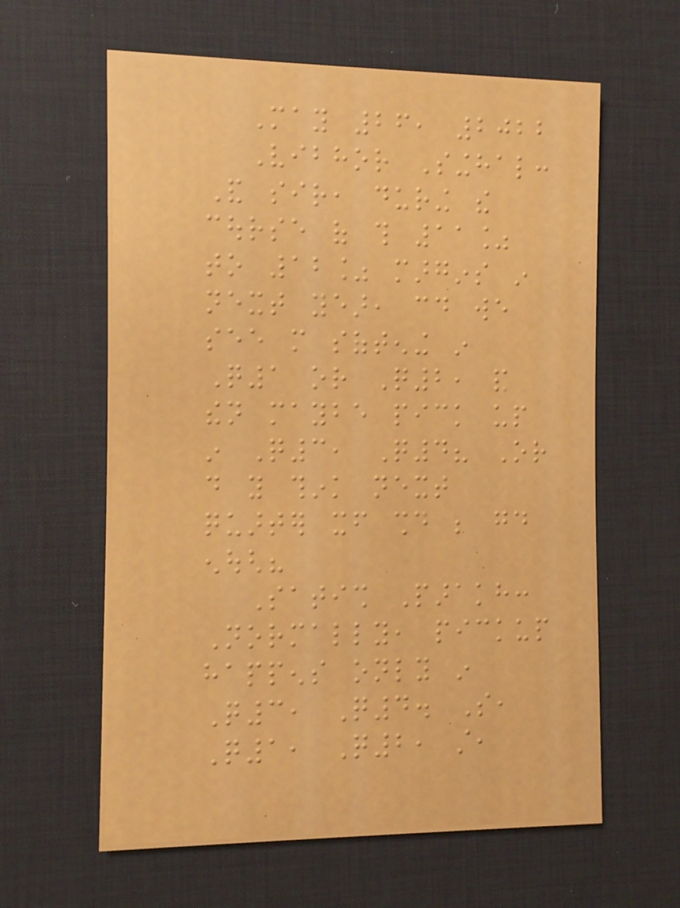May 26, 2022
Vibhor Singhal:
And sir, during the
course of this 11%
to 12% margins in
next year, could we
see more softening in
Q1 or Q2, and
then maybe pick up
in Q3, Q4? Or
do you think next
quarter itself should be good
enough?
Satish Parakh:
Normally, pickup
happens only in
Q3, Q4. So,
Q1, Q2, still,
